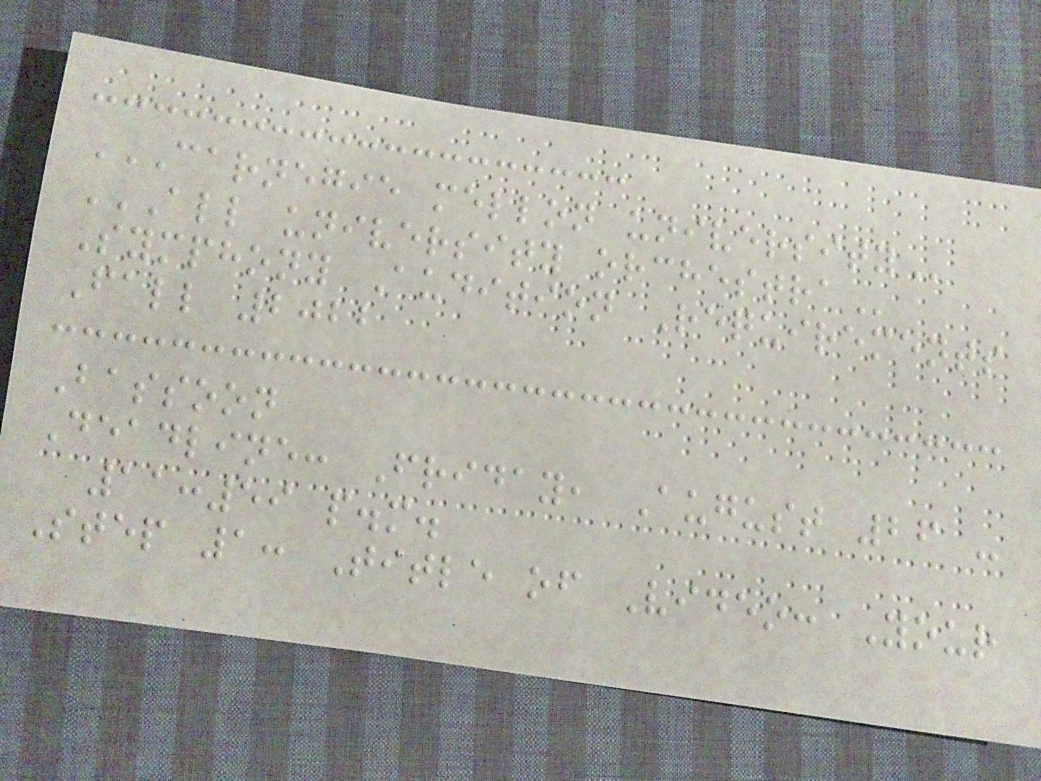CARNEGIE MELLON UNIVERSITY
ALL UNIVERSITY ORCHESTRA
Symphony Audition Requirements
Fall 2022
Bassoon
Deadline: Friday, August 26 -
11:59 p.m.
Step 1: Title of Video: Your
